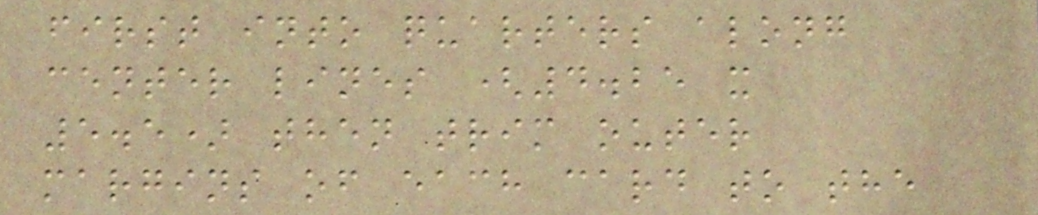first into quarters along
center lines (4.25 x
5.5) then trim outer
margins of each card to the
